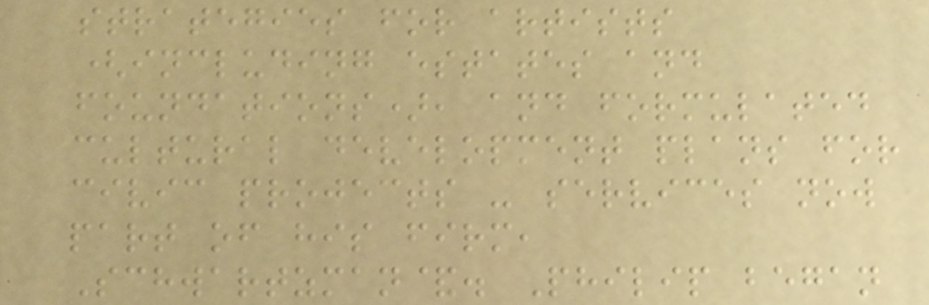strategies for artists
(including estates and
foundations), and formulated
cultural development plans for
civic projects - services now
part of his firm,
Schwartzman&. Philip began
